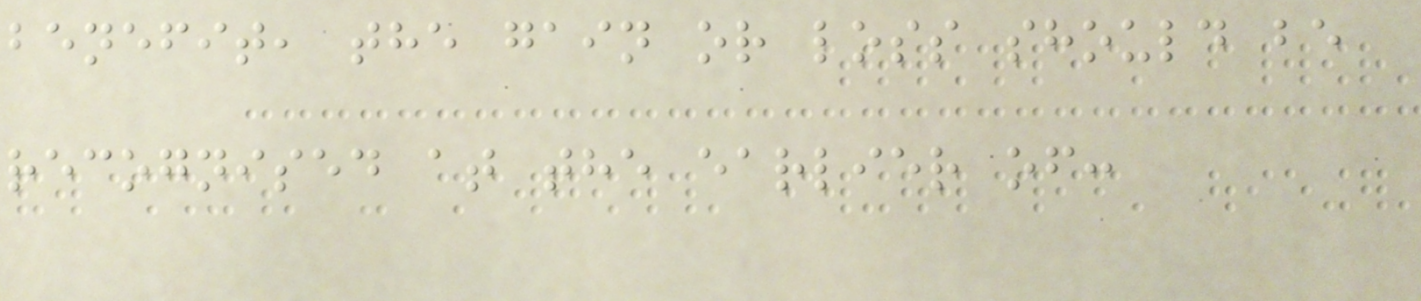benefit, the gain or loss should be
recognised at the earlier of:
